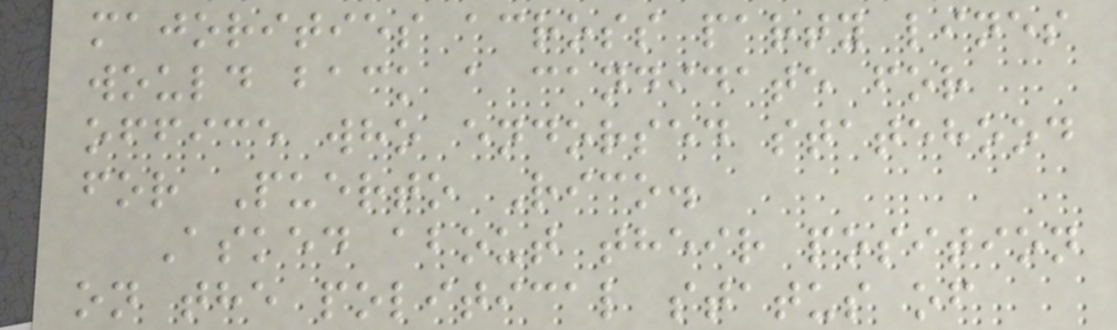majorities across party lines
would back a candidate for
office who endorsed statehood
for Puerto Rico.
Asked about their position
on the political status of
